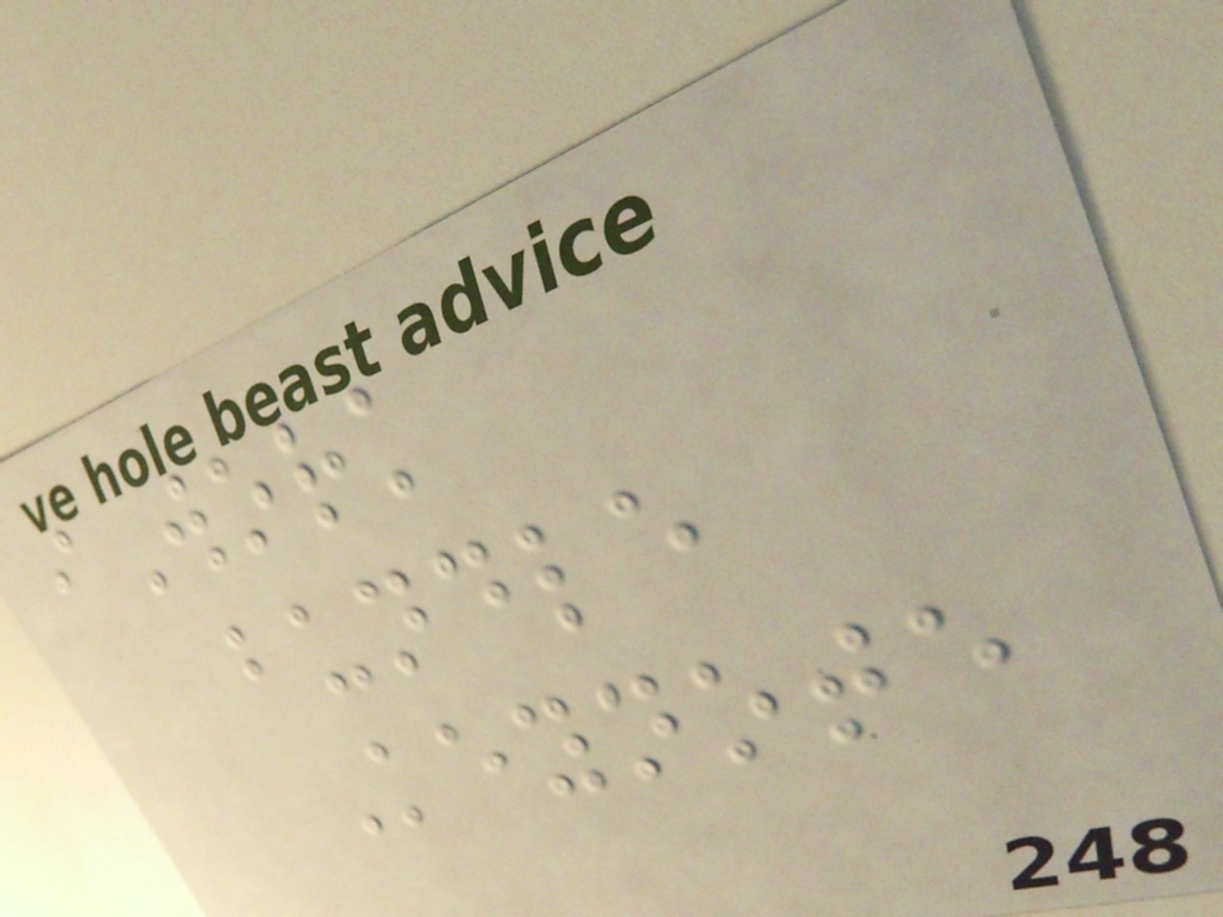iWork
bundle
Keynote
